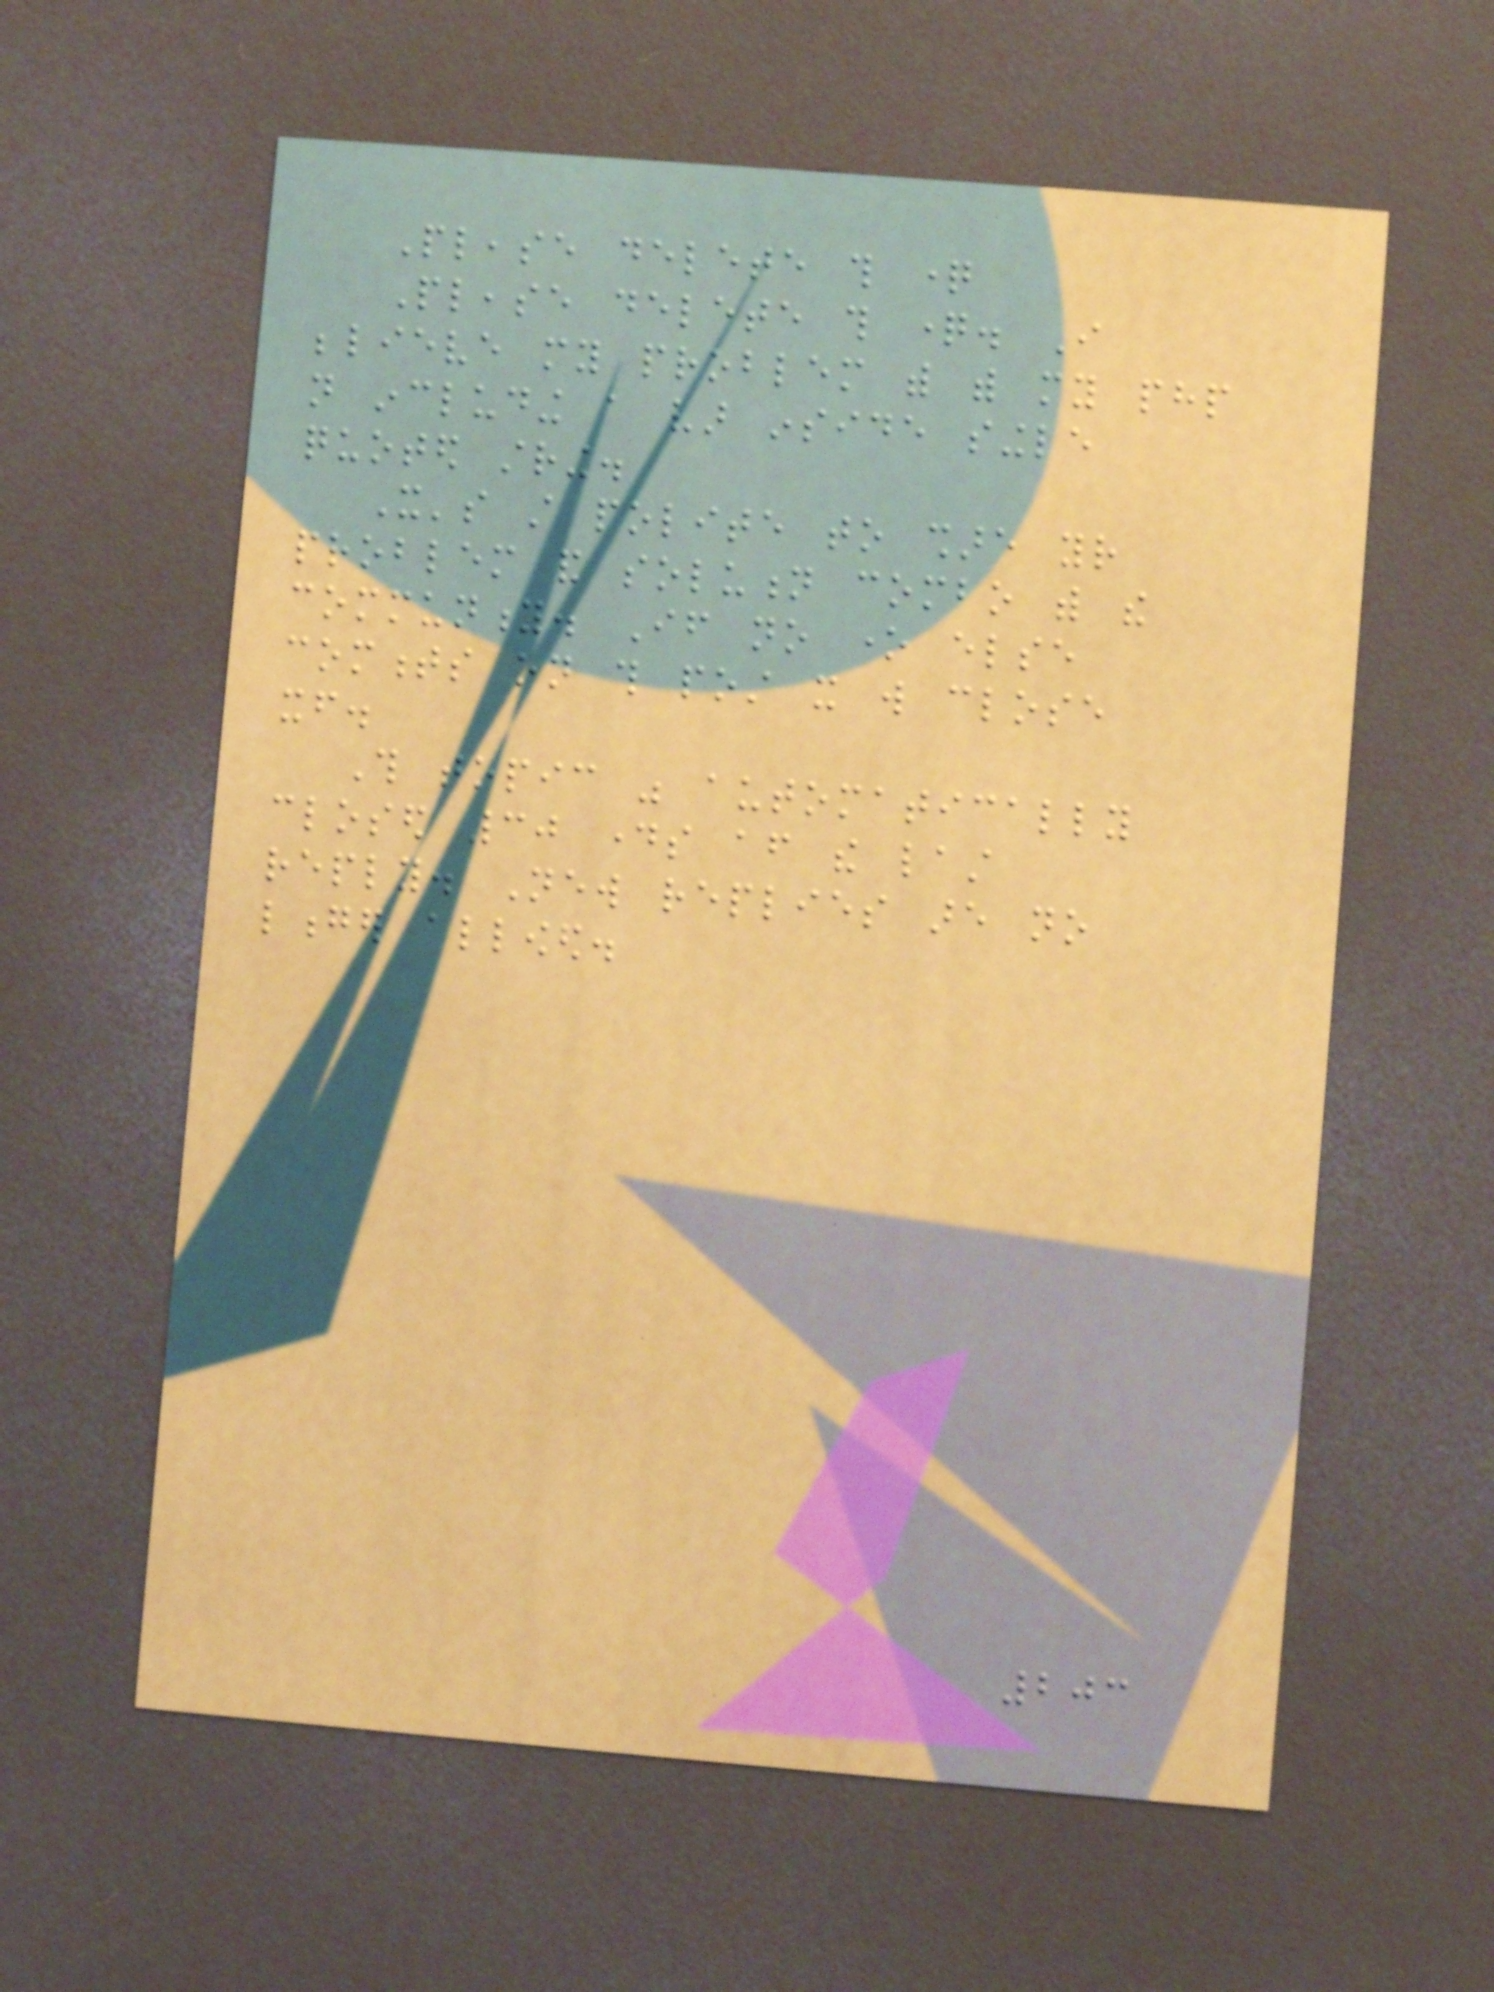Please delete this question
Please delete this question. I
believe my problem with with my php
not including a var inside single
quoted string.
It's still polite to share your
problem and solution combo with the
community. If no one else
comments on this post it will close
itself.
This topic was automatically
closed 30 days after the last
reply. New replies are no
longer allowed.
203
